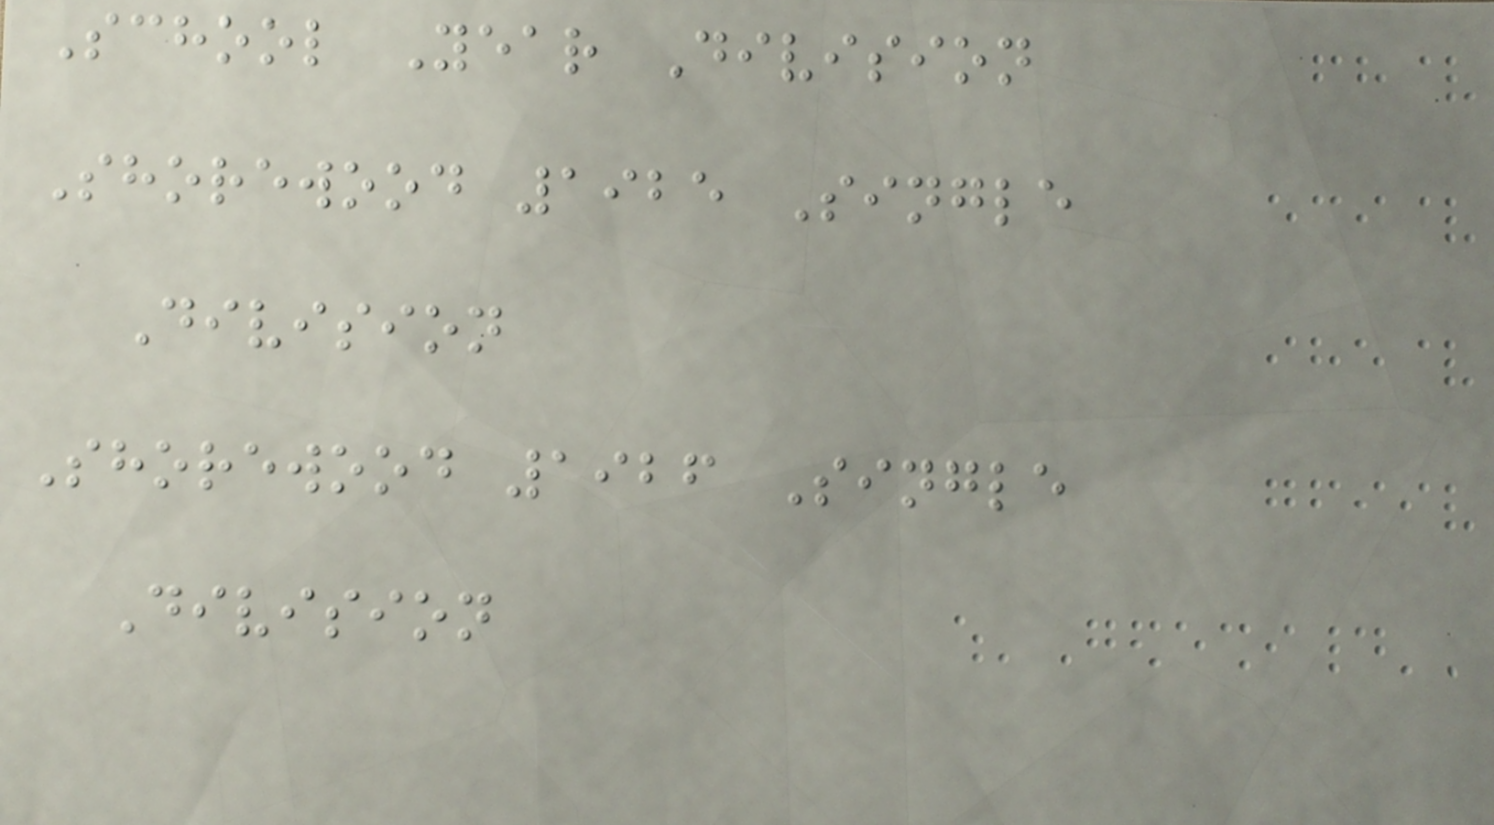School Year Division
Shorewood 1925 Single
Division
Shorewood 1926 Single
Division
